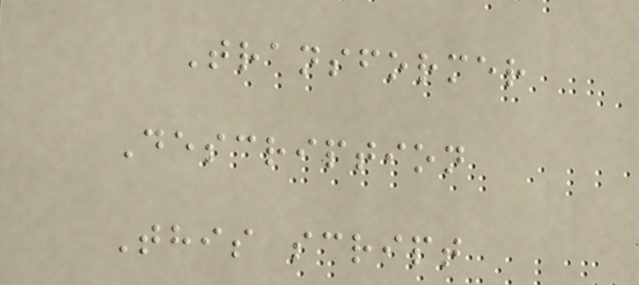Transformer
Description
This script
